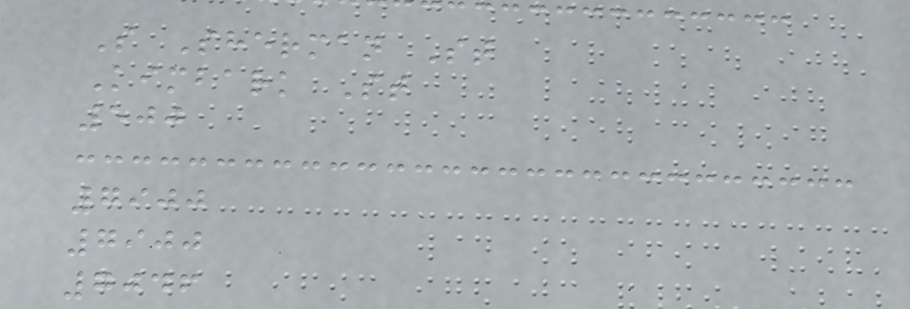S Sherman St
Kimbark St
500
7900
7900
7046
